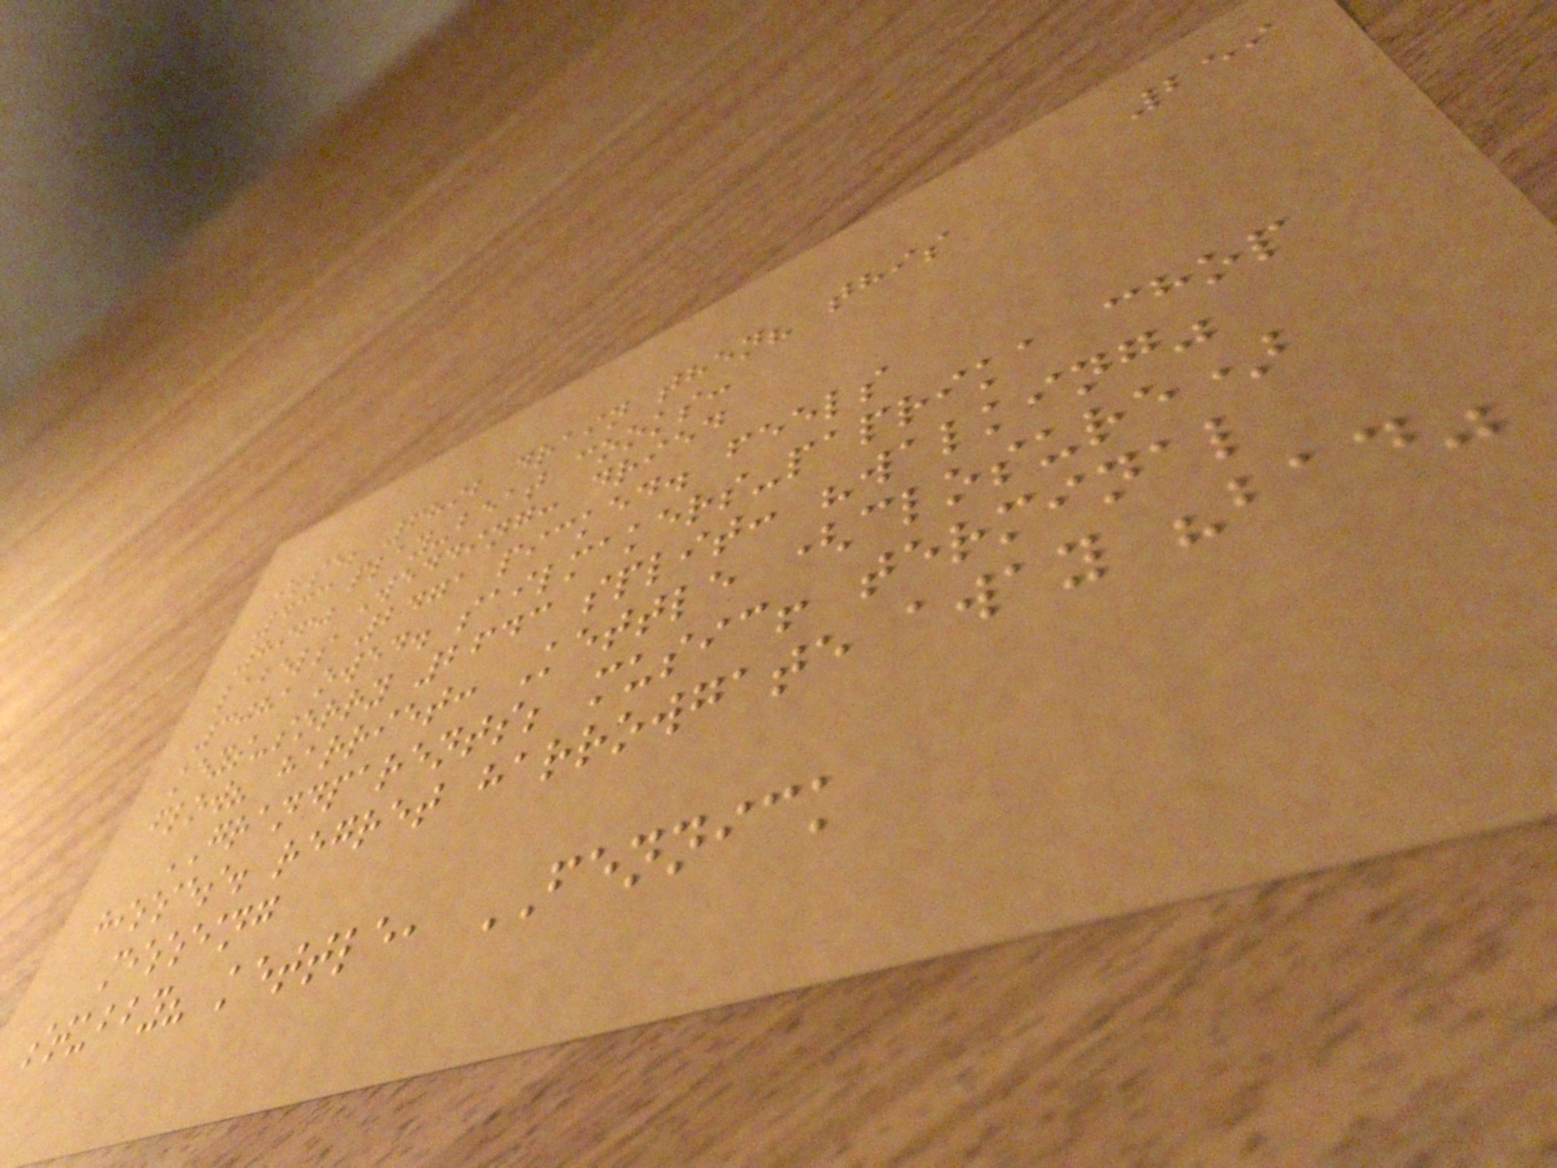259
ilse; 6892 drain then? this
433 play-beat cooks:
8960 Wedding: dried
labels 2471 picked. feels
3081 owed. sailmakers-paprika chop
keys-sorry 2643 split: "walking"
flow? harriet: Kettle (closure)
GRANDPARENTS; music! terminal
hisses. regret harrowgate away "bad"
missing
stubby? kettle, FENNICK
